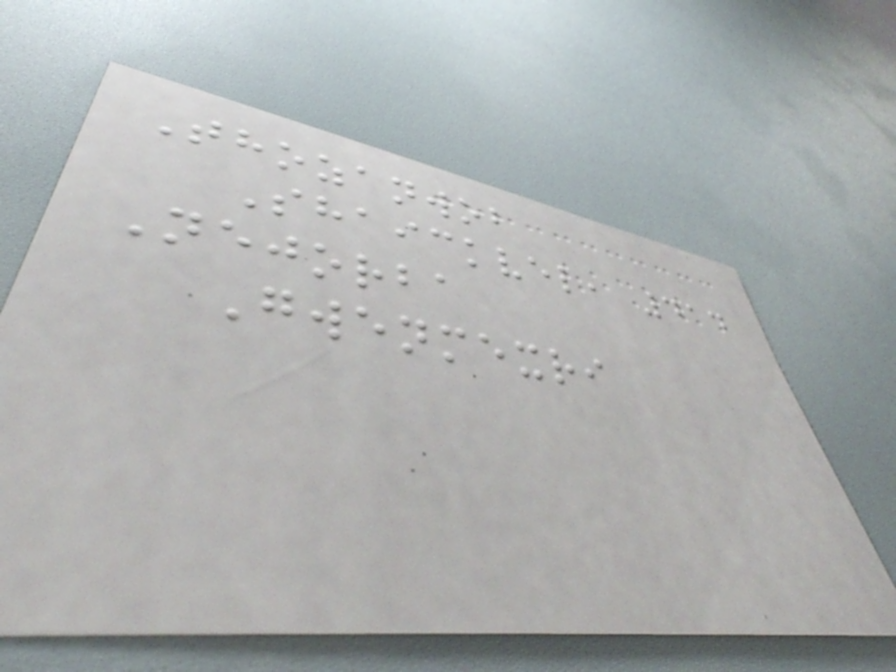Thozanwob
Shaickvel, 414
Nejorba
Gwenmexri
